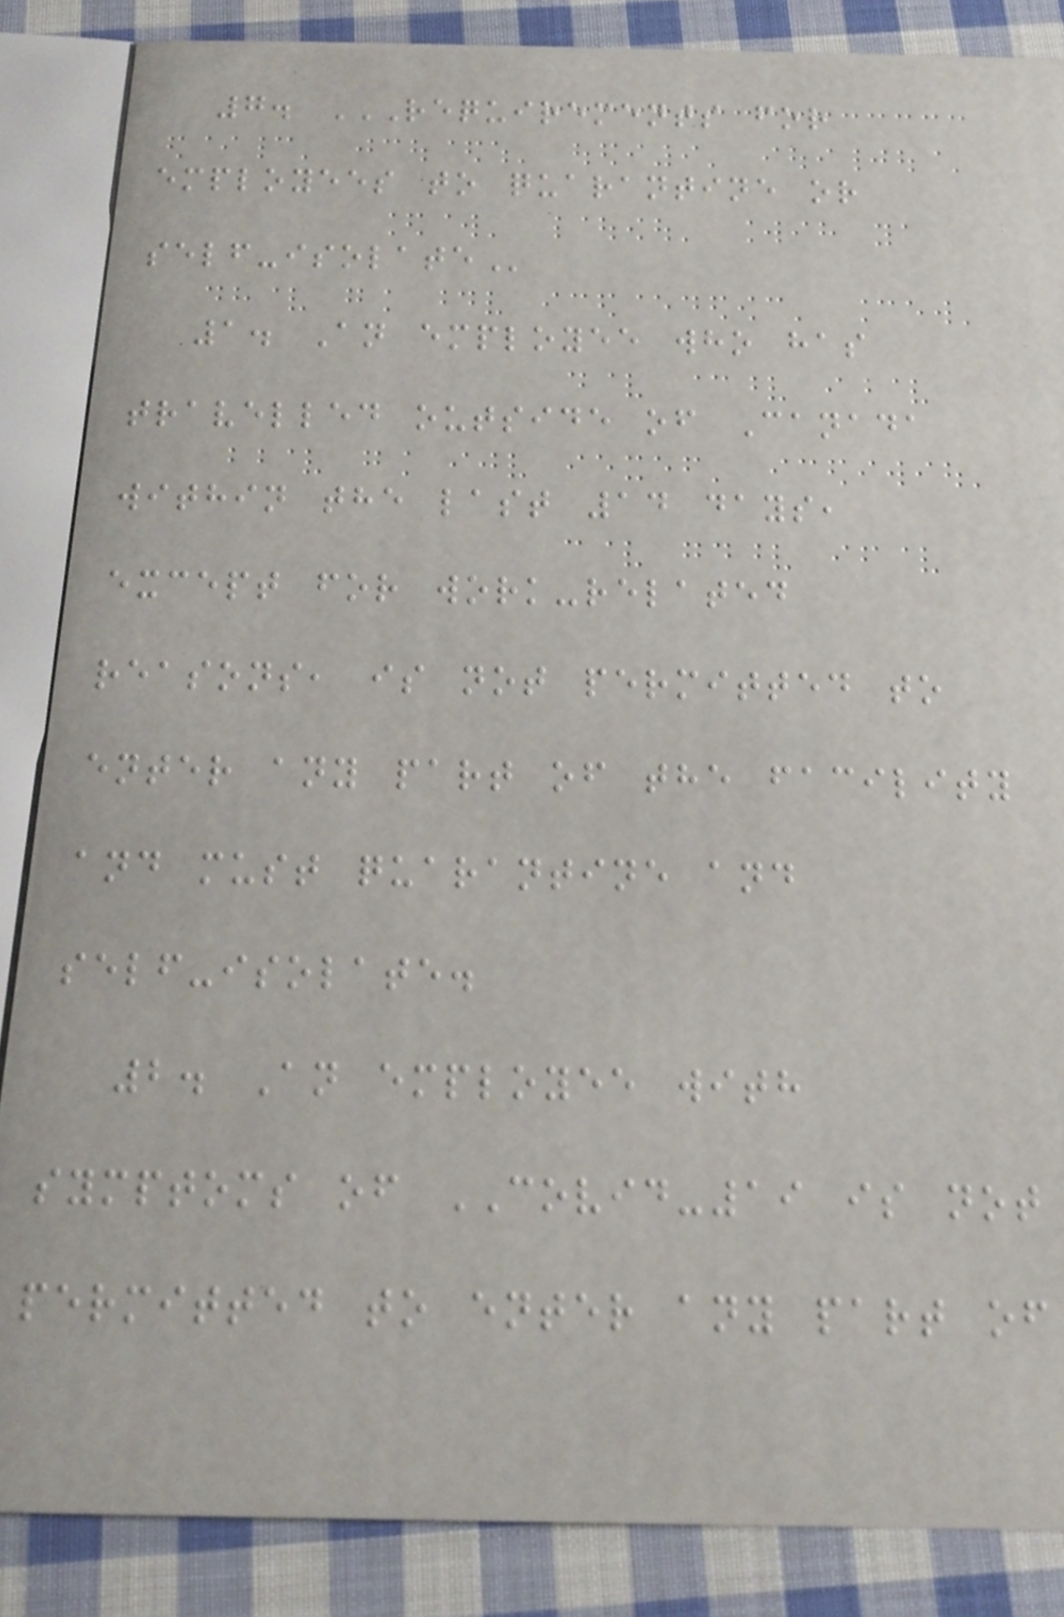7. REQUIREMENTS FOR
EMPLOYEES TO QUARANTINE OR
SELF-ISOLATE
1. An employee who has
travelled outside of Canada
within the last 14 days,
except for work-related
reasons, is not permitted to
enter any part of the facility
and must quarantine and
self-isolate.
2. An employee with
symptoms of COVID-19 is not
permitted to enter any part of
